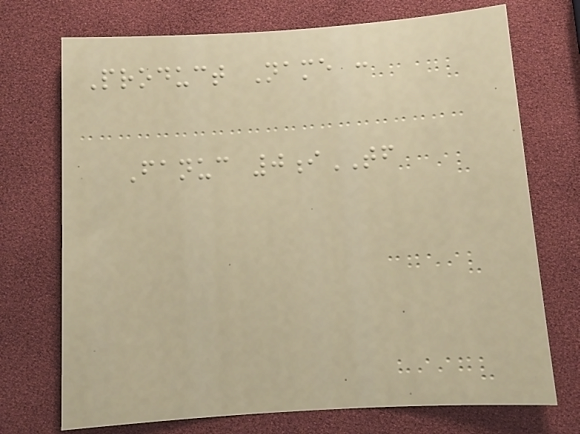Product Name :
Fanuc 0iTF
